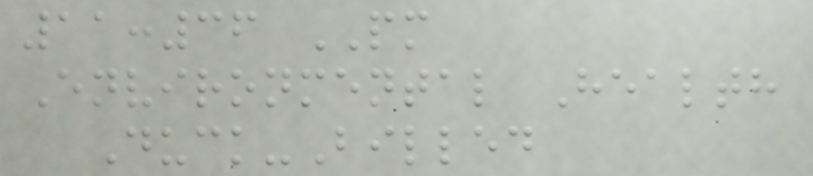11:36 PM
Environmental Health
Duck-Billed
